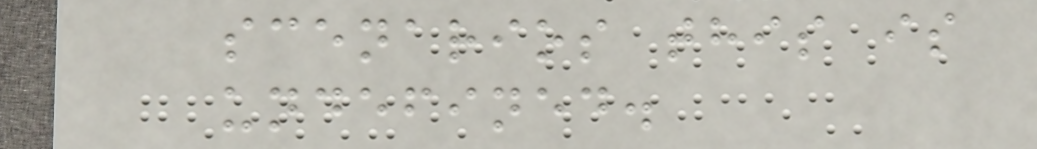scenarios this is
undefined.
